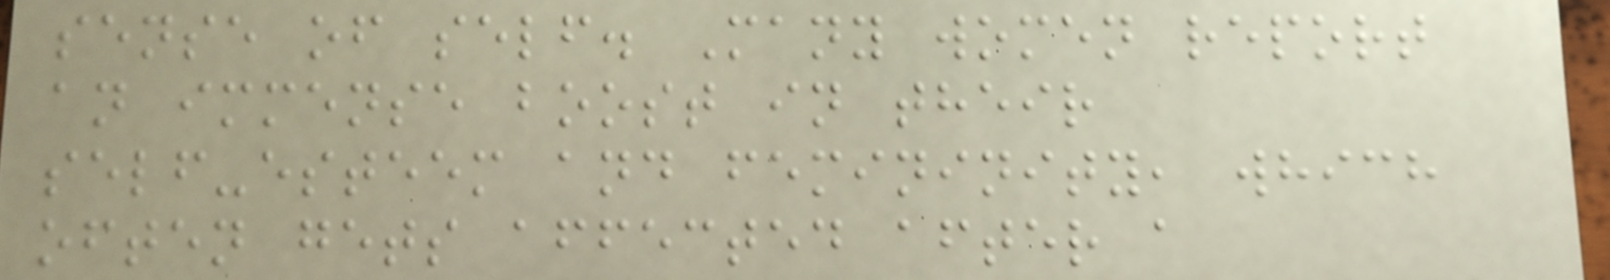sense of self. Many women report
an immense boost in their
self-esteem and femininity, which
often gets affected after a
